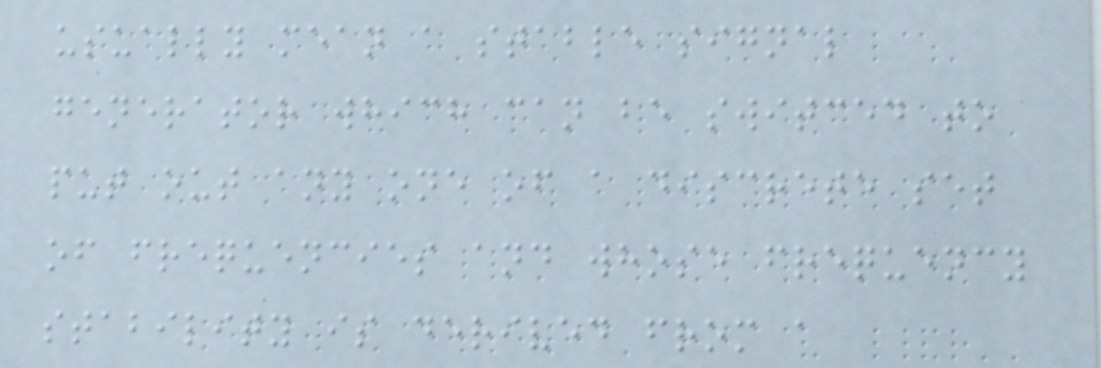usually mean a stable signal
generator which can be switced to
put out any one of a discrete set
of frequencies and whose frequency
stability is derived from a
